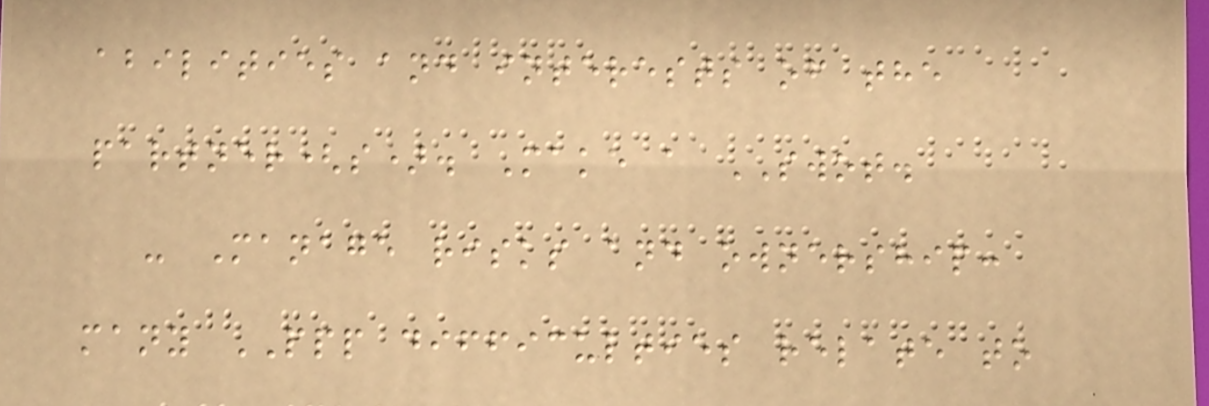abilities and interests of the
partner(s). Make a SWOT.
- Manage risks and ownership:
many PPP difficulties relate to
